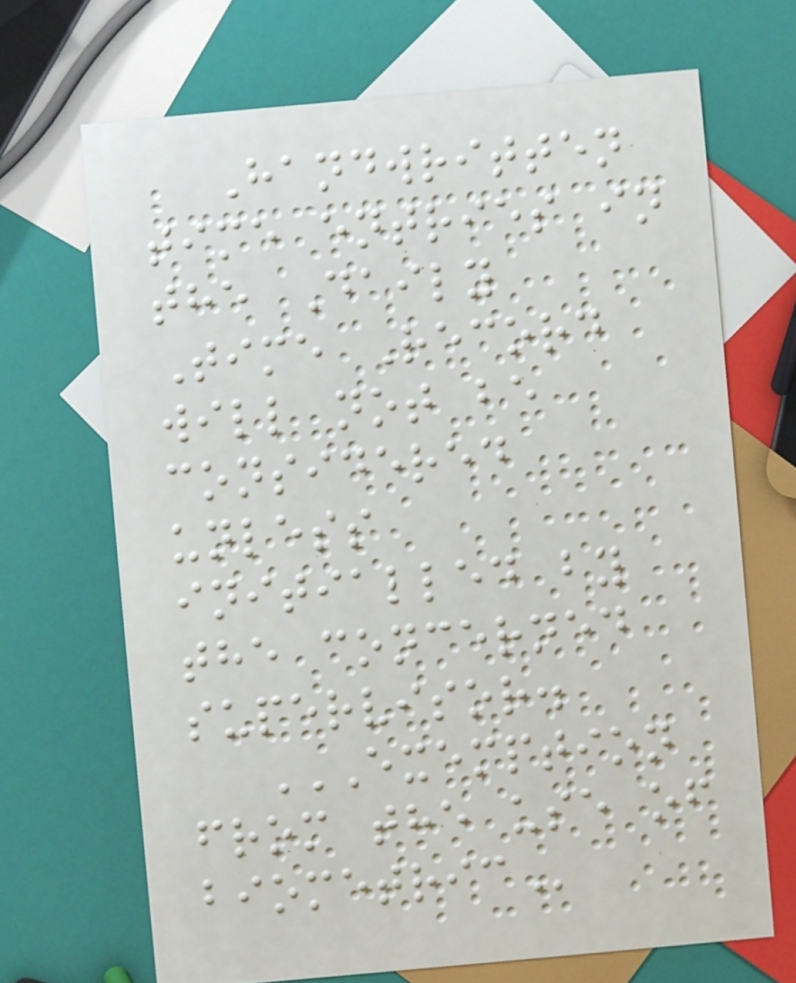Handwritten
time entries in
the Daily
Time Record
will not be
considered
unless
initialled by
the concerned
supervisor.
EXEMPTION
FROM THE USE OF
BIOMETRIC
